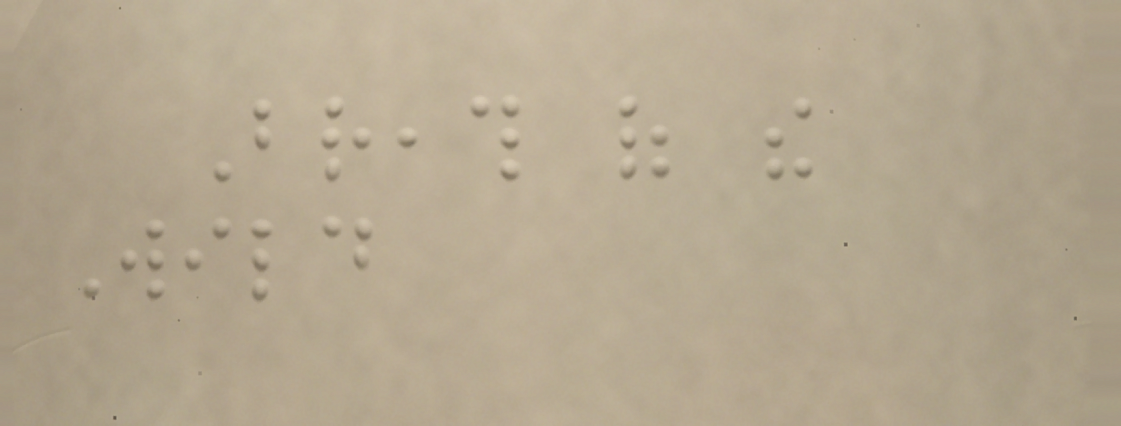Breath of the
Wild
